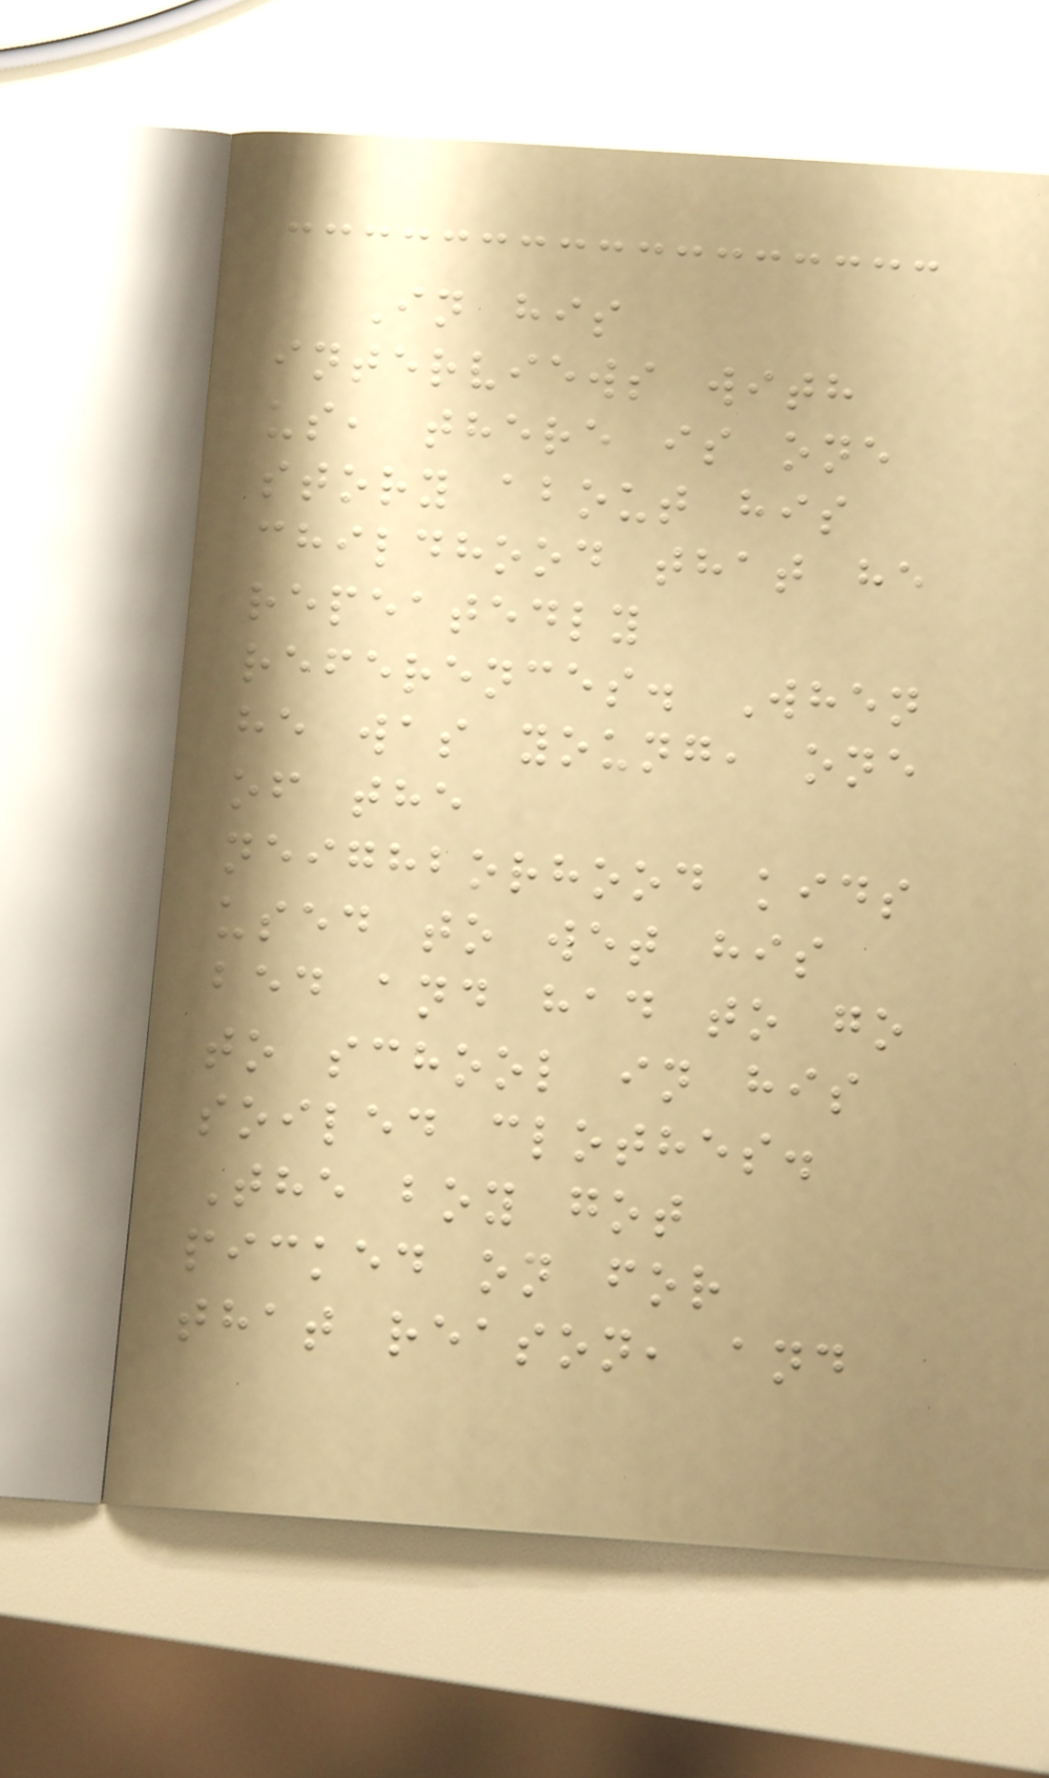In his
interviews with
us, there is one
story about his
childhood that he
repeatedly
references. When
he was young, one
of the
neighborhood kids
used to wet his
bed and had to go
to school in his
soiled clothes.
The boy got
picked on for
that reason, and
